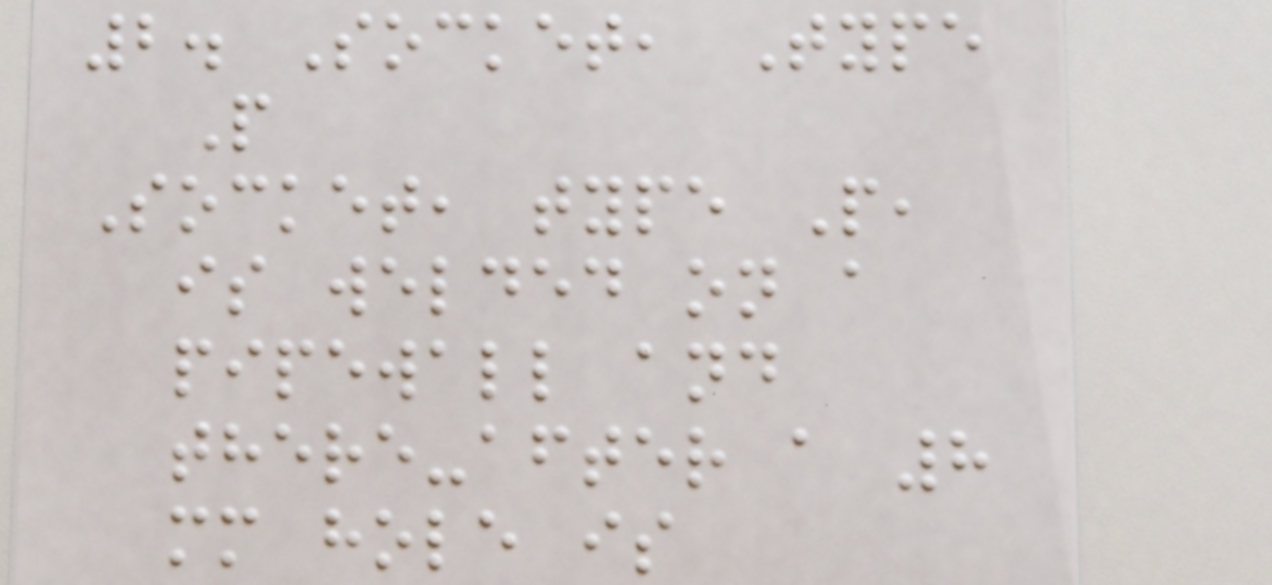2. Socket, Type
P
Socket, type P,
is welded on a
pipewall and
there-after a 8
mm hole is
